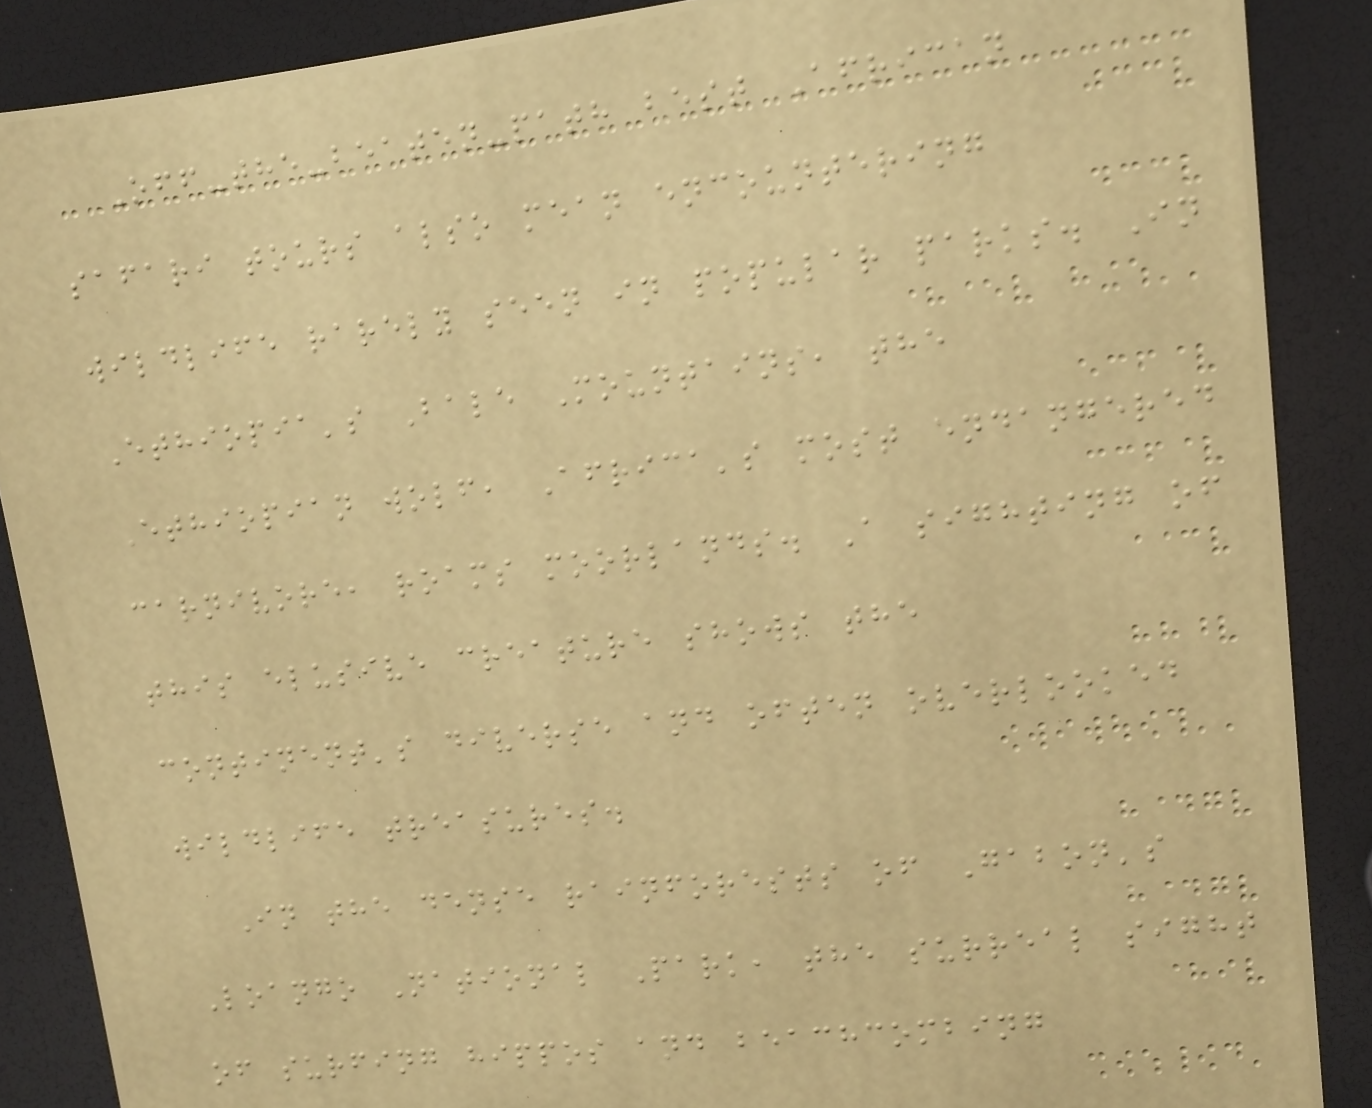Off-the-beaten-path best African
safari tours also mean encountering
wildlife rarely seen in popular parks. In
Ethiopia's Bale Mountains, the
Ethiopian wolf, Africa's most endangered
carnivore, roams moorlands. A sighting of
this elusive creature shows the
continent's diverse and often overlooked
wildlife treasures.
In the dense rainforests of Gabon's
Loango National Park, the surreal sight
of surfing hippos and beachcombing
